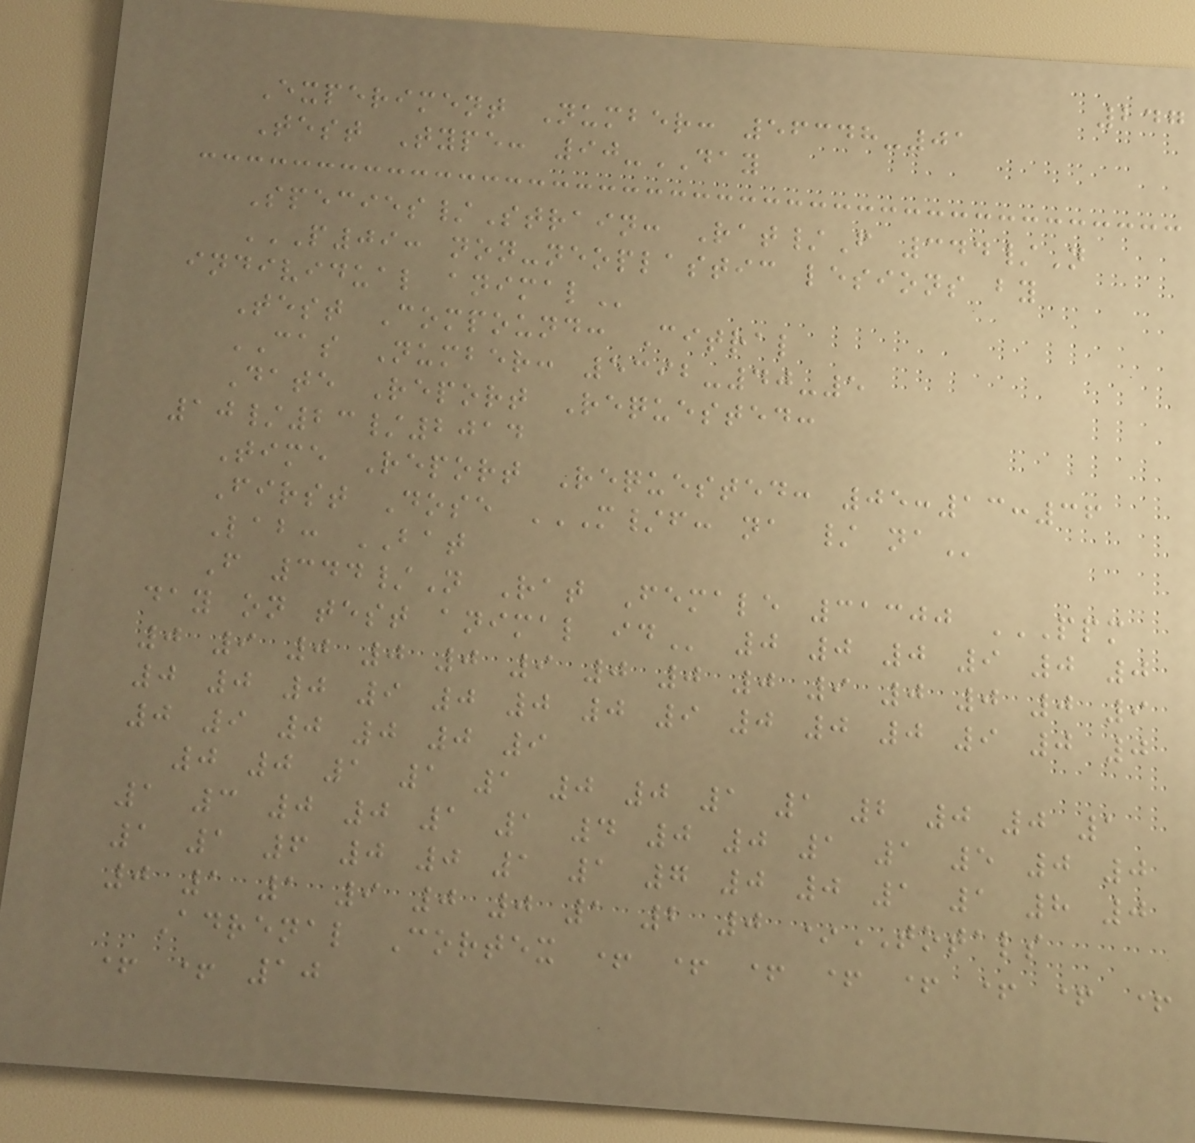247
Experiment Number: 56348-01
Test Type: 90-DAY
Species/Strain: Rat/F 344/N
P09: NON-NEOPLASTIC LESIONS BY
INDIVIDUAL ANIMAL
Test Compound: Citral
CAS Number: 5392-40-5
Date Report Requested:
10/23/2014
Time Report Requested: 05:13:36
First Dose M/F: NA / NA
Lab: BAT
F 344/N Rat Female 31300 PPM
DAY ON TEST ANIMAL ID 0 0 0 9 0 0
0 9 0 0 0 9 0 0 0 9 0 0 0 9
0 0 0 9 0 0 0 9 0 0 0 9 0 0
0 9 0 0 0 9
0 0 1 1 1 0 0 1 1 2 0 0 1
1 3 0 0 1 1 4 0 0 1 1 5 0 0
1 1 6 0 0 1 1 7 0 0 1 1 8 0
0 1 1 9 0 0 1 2 0 *TOTALS
Adrenal Cortex + + + + + + + +
+ + 10
